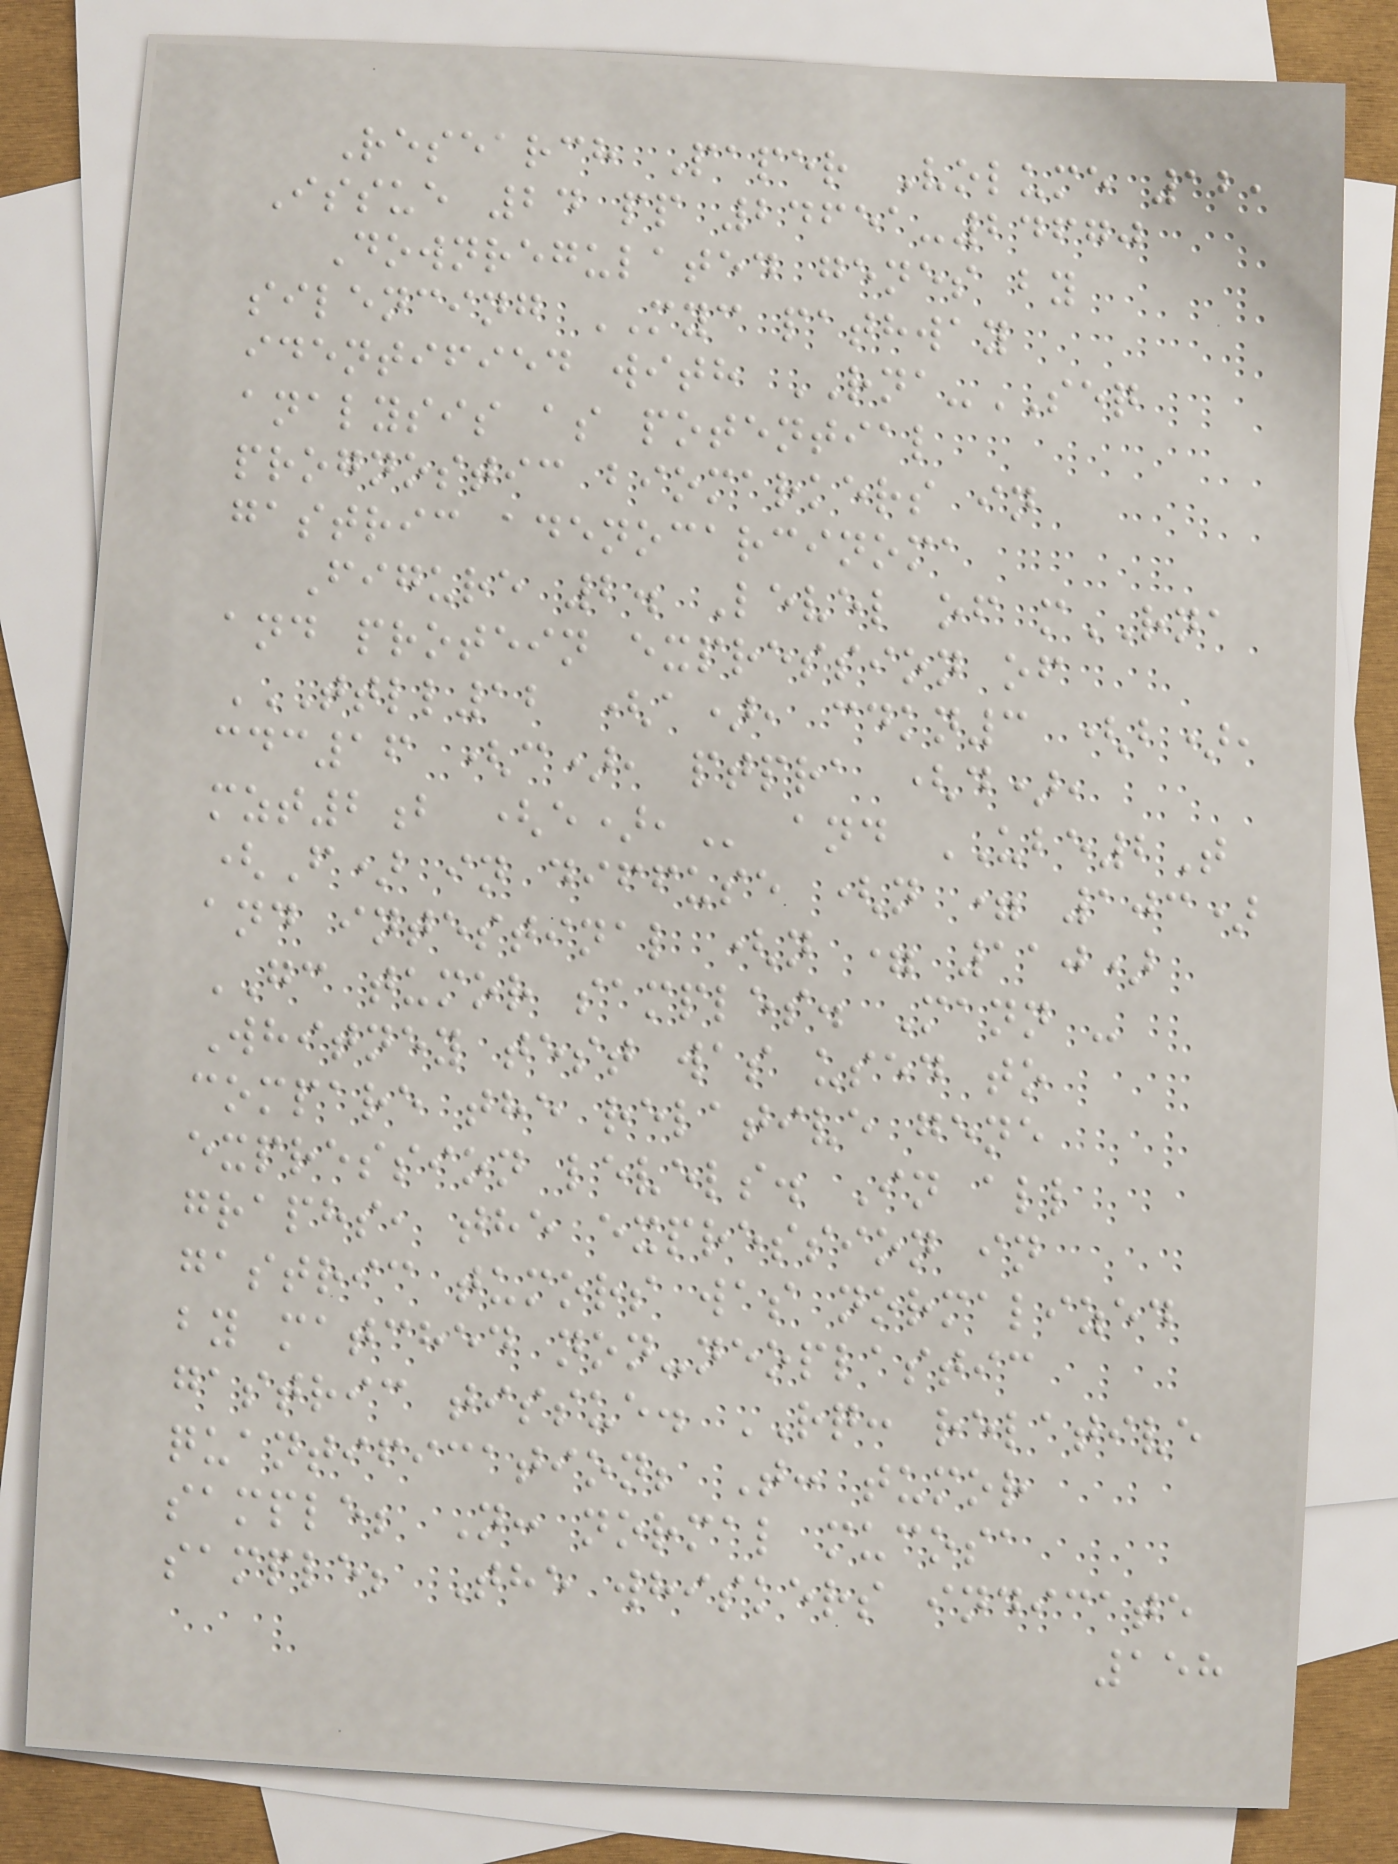Research Paper Volume 12,
Issue 24 pp 24651-24670
Downregulated genes by
silencing MYC pathway
identified with RNA-SEQ
analysis as potential
prognostic biomarkers in
gastric adenocarcinoma
Figure 2. Level of mRNA
and protein expression of
TTLL12 (A), CDKN3 (B),
CDC16 (C), PTPRA (D),
MZT2B (E), and UBE2T
(F) in diffuse (n = 103)
and intestinal (n = 110)
GC tumor samples. Mann -
Whitney test was used to
compare the relative gene
expression levels. In all
graphs, the expression in
gastric tumors was normalized
by matched non-neoplastic
gastric tissue. RQ: relative
quantification; T: tumor
sample; N: normal mucosa
sample; The whiskers indicate
158
